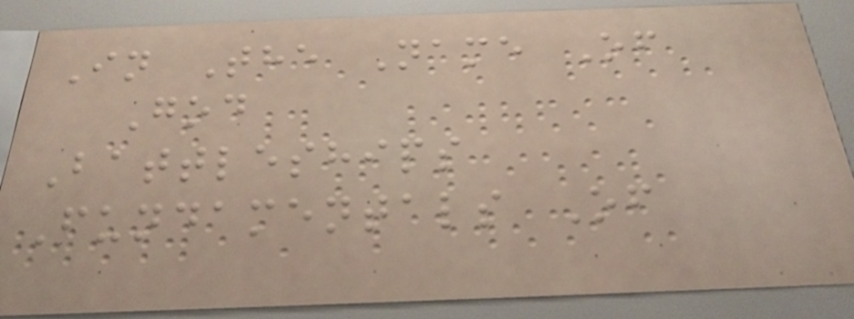In The Name Of
God
Battleships
Fundamentals Of
